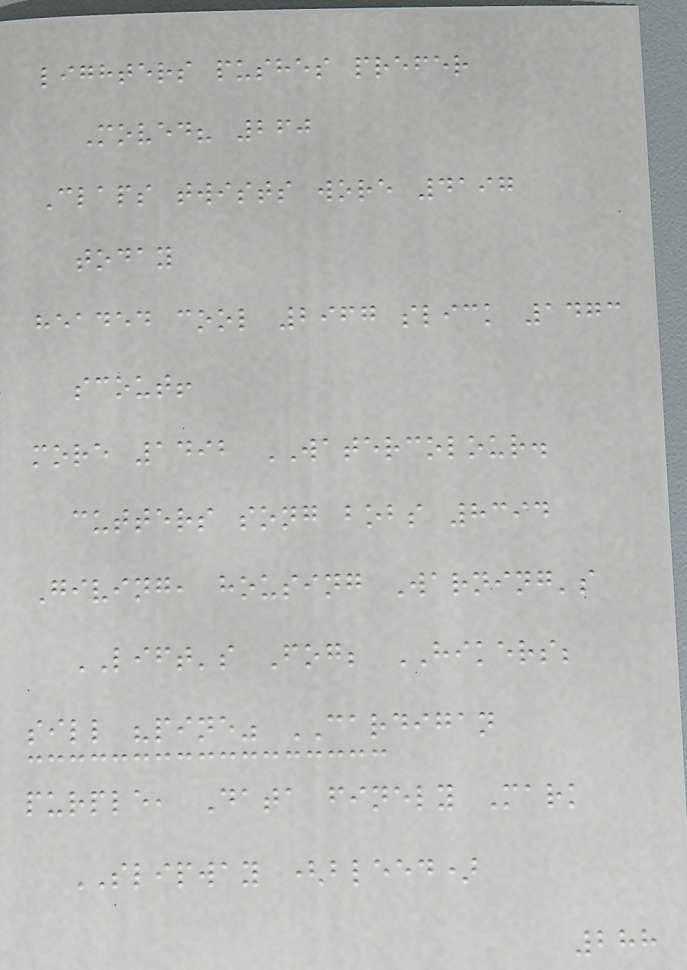lighters pushes prefer
Moved? 260
Claps twists wore 4197
today
headed cool 2967 slick 1473
scout!
more 1492 WATERCOLOUR.
cutters song bobs 8394
Giving, housing Warning's
LIFT's Fog; HIKERS;
sill "pine" CARDIGAN
purple, Data finely Mark
SLIPWAY (bleed)
288
